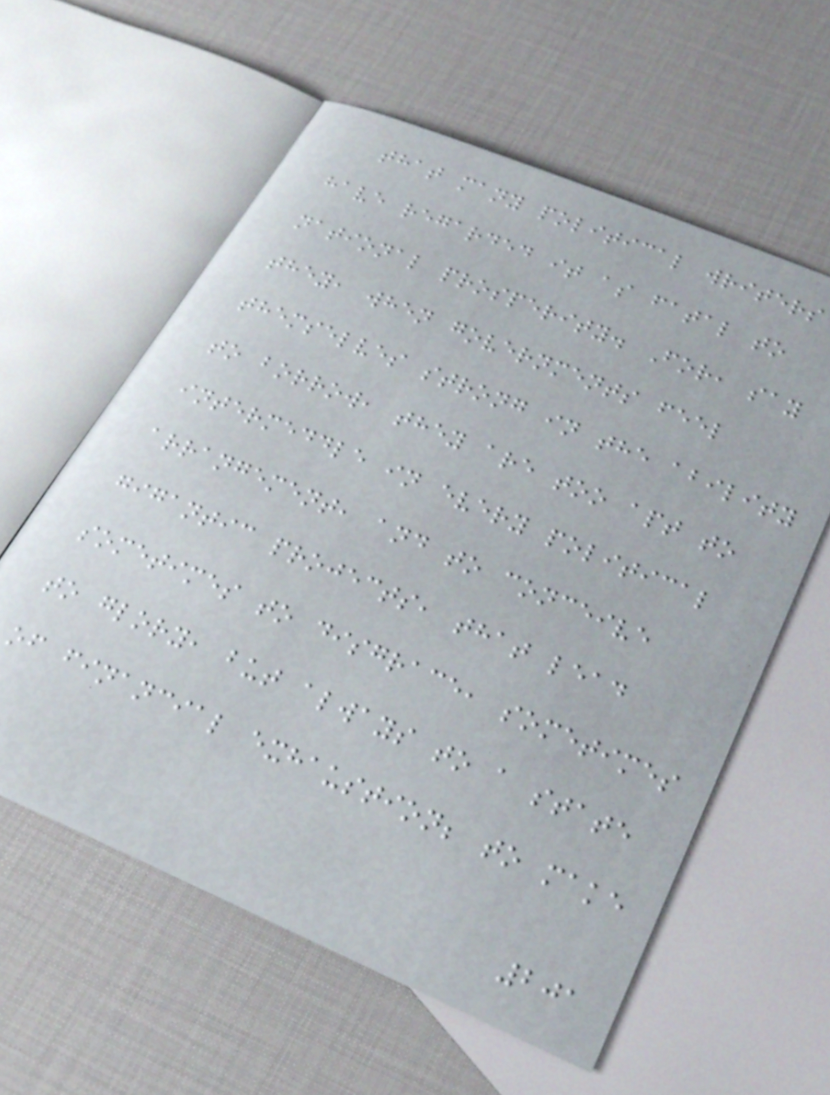that many political writers
have regarded it as fatal to
national prosperity. For, say
they, when governments feel
themselves strong in the ability
to borrow, they are too apt to
intermeddle in every political
arrangement, and to conceive
gigantic projects, that lead
sometimes to disgrace, sometimes
to glory, but always to a state
of financial exhaustion; to make
201
